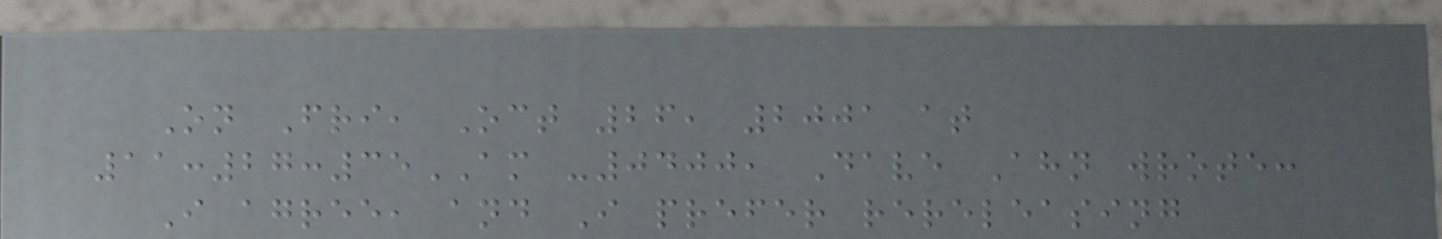On Fri, Oct 26, 2001 at
11:27:35AM -0400, Dave Ahn wrote:
I agree, and I prefer rereleasing
